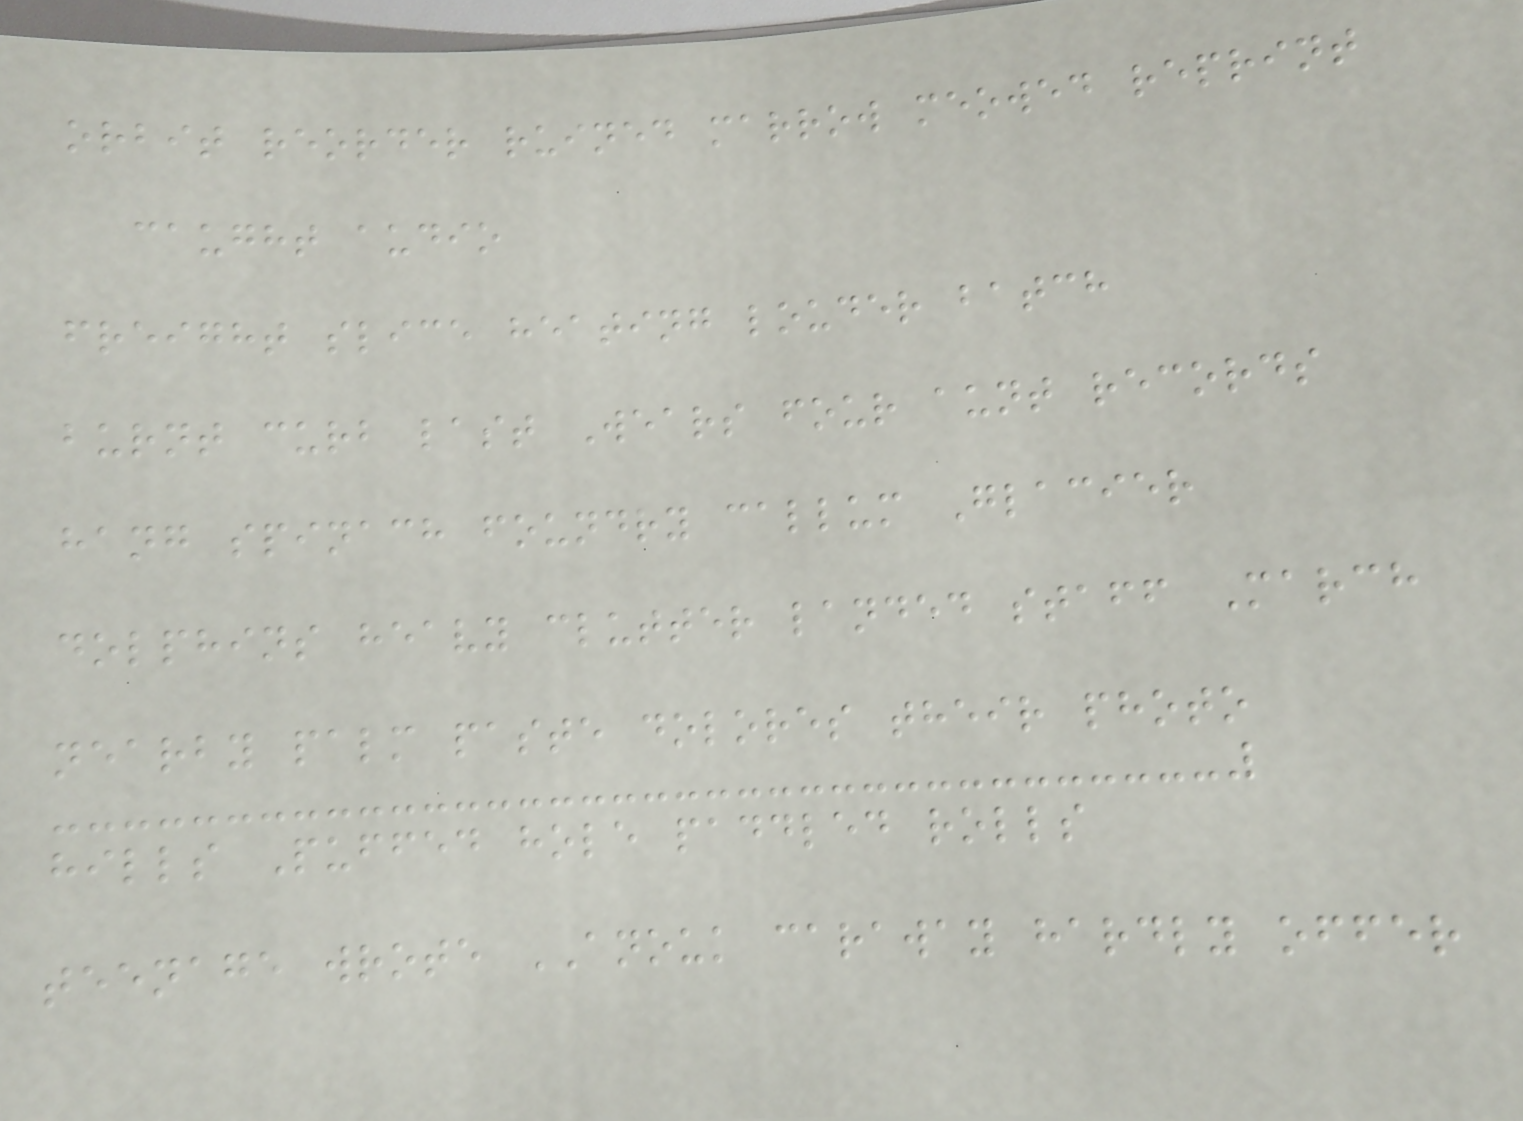orbit reorder ruined marrow meowed reprint
caught audio
freight slice heating louder batch
burnt curb last Wears four aunt records
hang spinach foundry callum Glacier
dolphins heavy clutter landed staff March
nearby palm paste dolores their photo
hills Puffed hole paddled rolls
teenage wrote ANOUK caraway hardly offer
